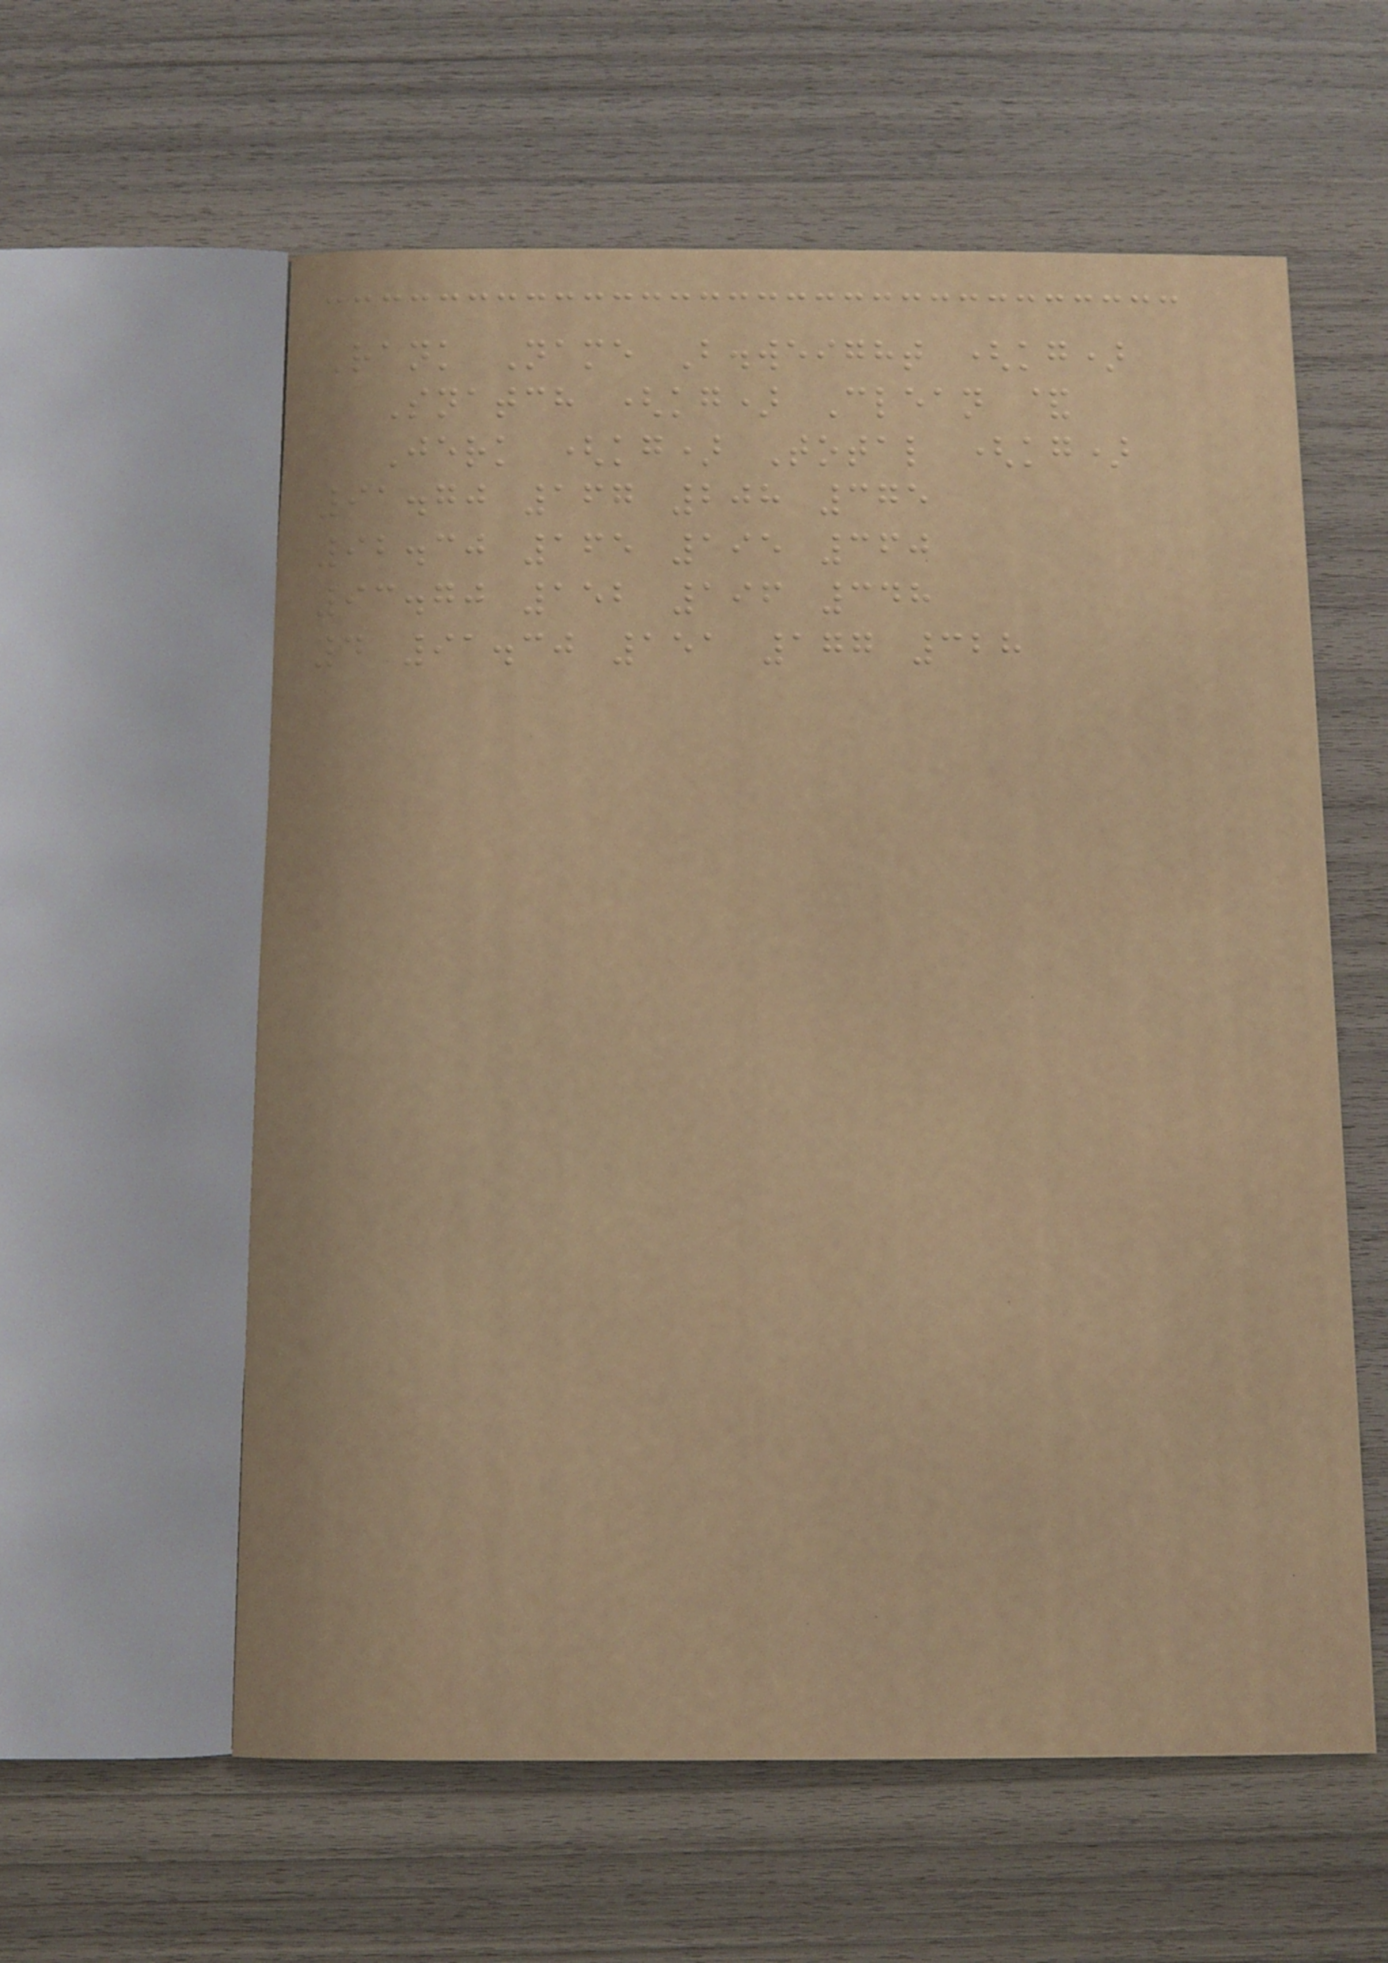Rank Name B.weight (kg)
Snatch (kg) Clean &
Jerk (kg) Total (kg)
91.70 167 208 375
92.30 165 195 360
93.70 152 196 348
4 91.30 151 177 328
